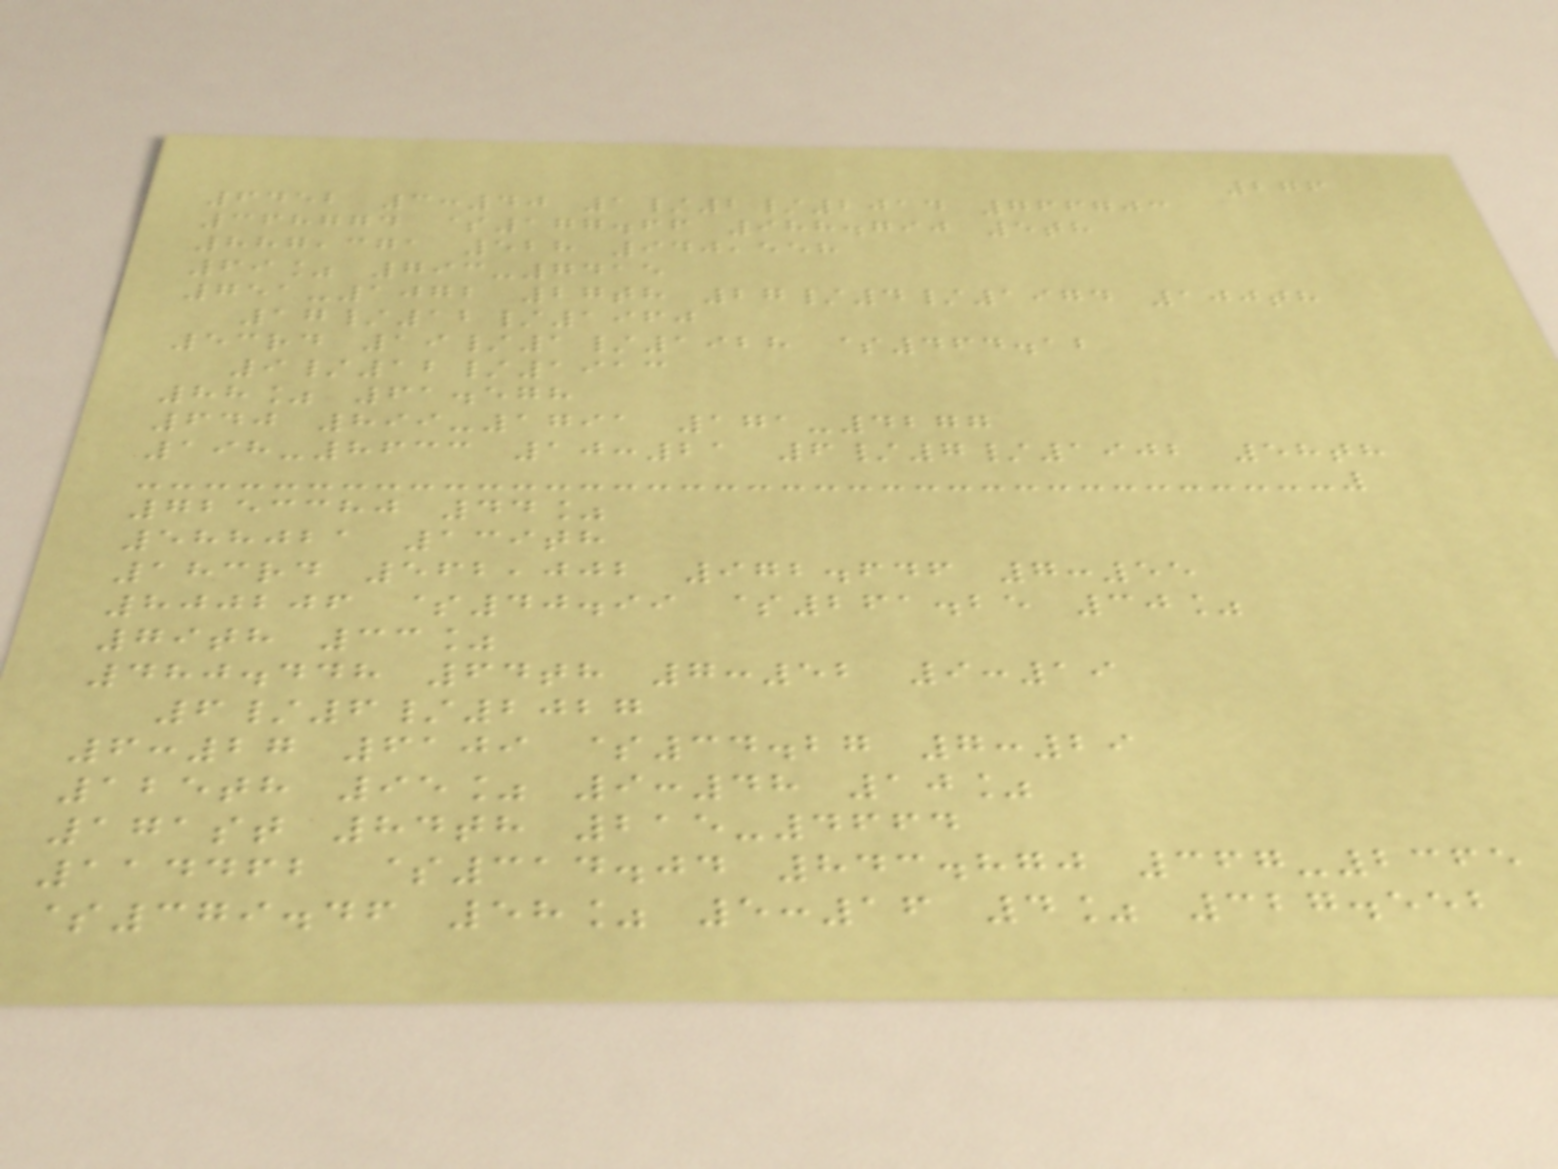276
6452 3:40 1/2/2014 766703
368774 $177.66 988.790 5th
887,371 528 940,558
69% 793-7415
751-1072 27th 27/4/1974 100th
17/12/1960
53rd 19/1/1928 $464.12
9/12/1913
88% 61.578
640 899-1791 171-4277
198-8633 10:21 6/7/1902 58th
7253380 44%
588021 139th
183rd 562,002 972.646 7:55
800206 $40.99 $261.25 30%
79th 33%
480.448 64th 7:52 9:19
6/6/2027
6:27 6109 $34.27 7:29
125th 95% 9:48 10%
171st 84th 215-4664
114462 $314.04 843.870 367-2365
$379.46 58% 5:16 4% 327.552
